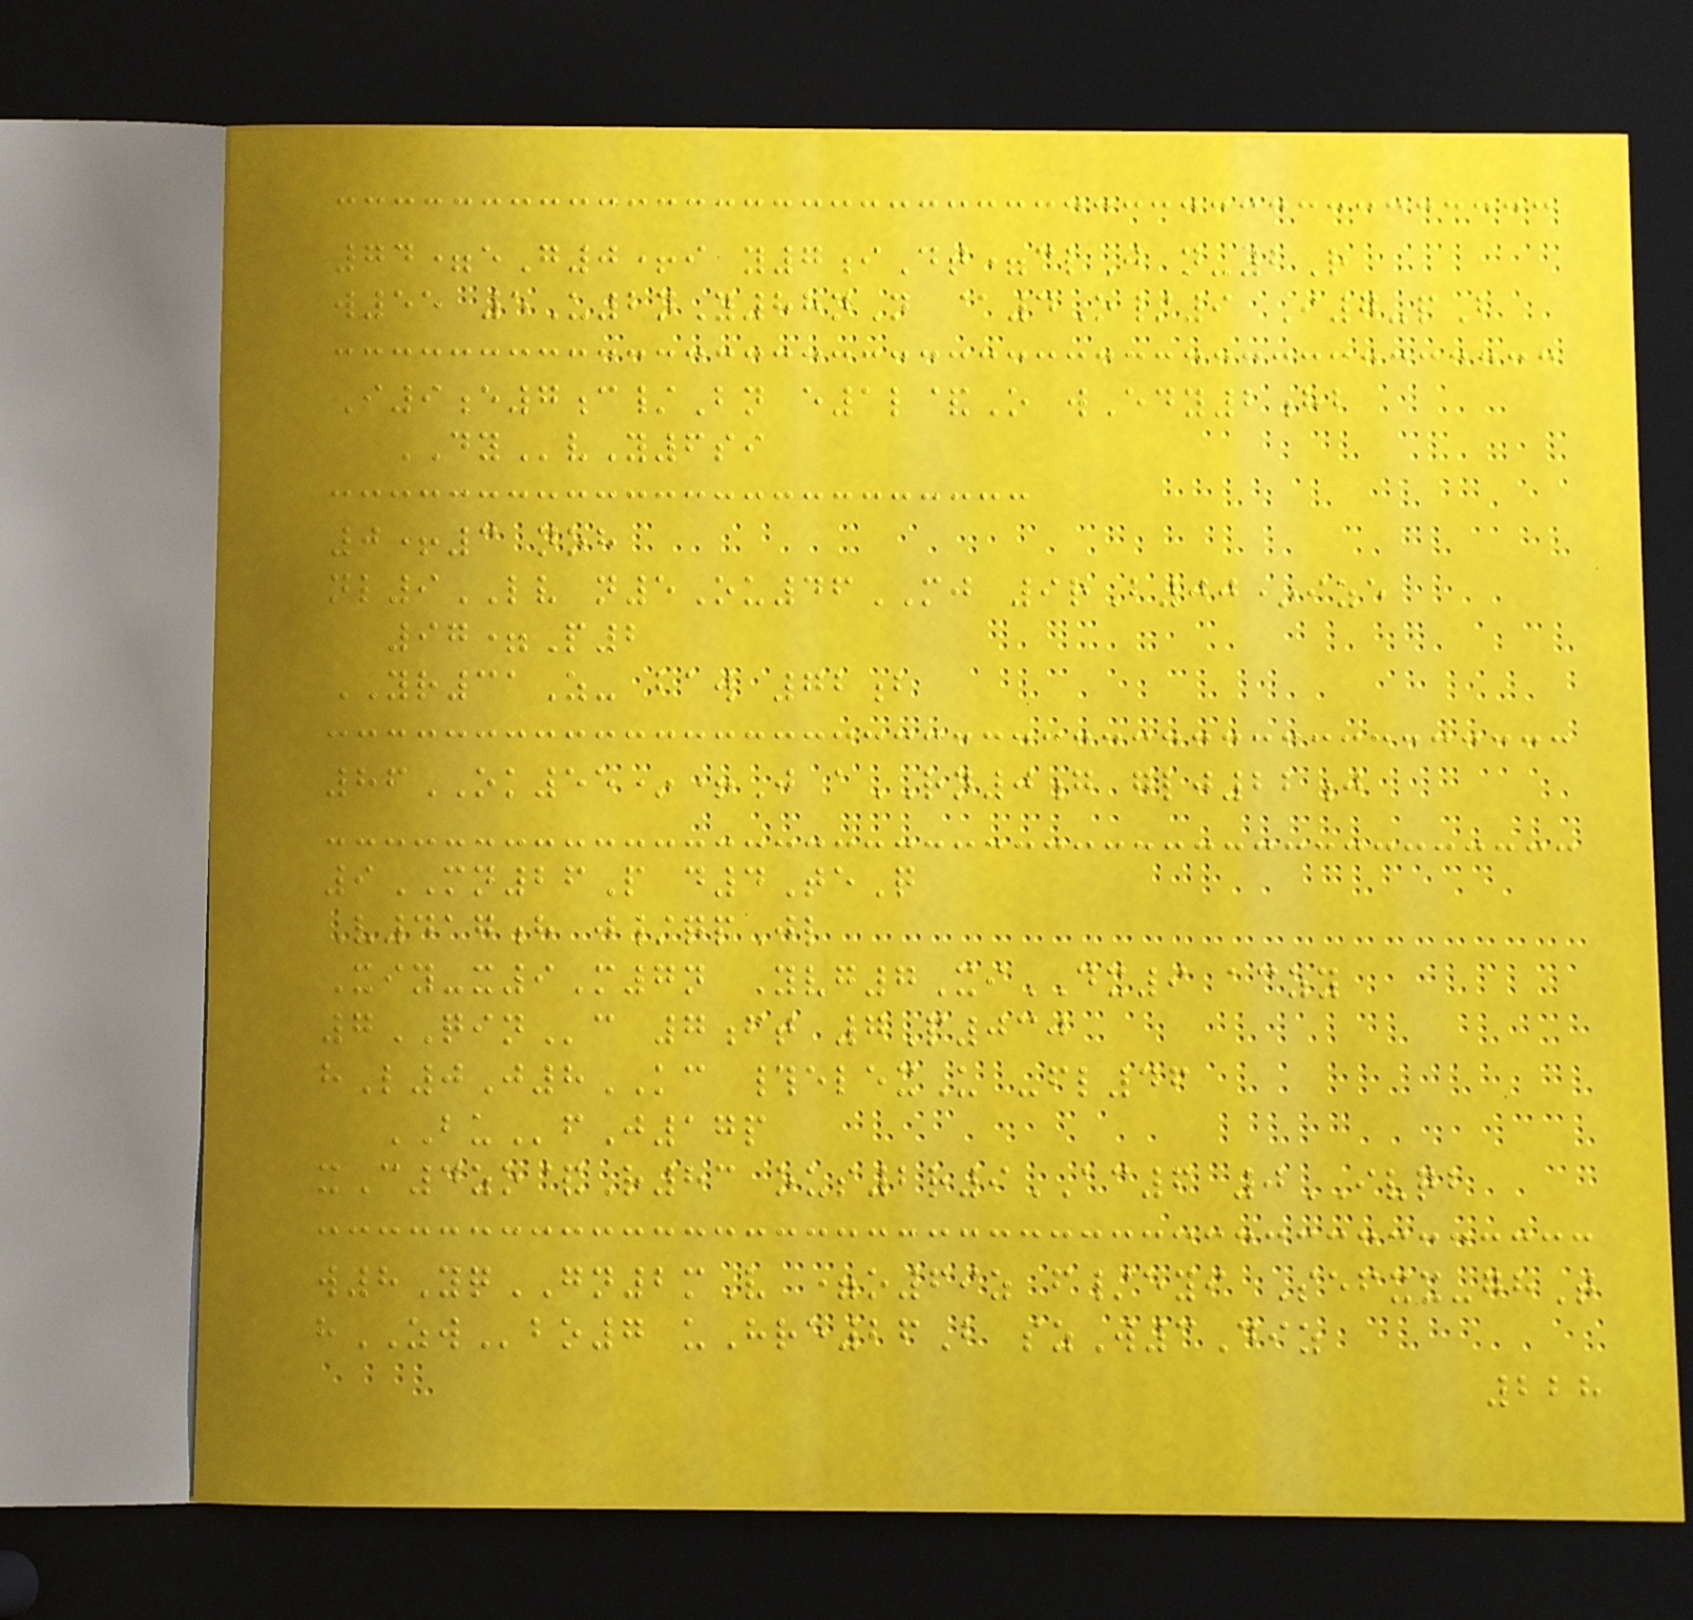74=eG0+i y7iDt=clJ n-2R
w55 5U2nY88nN @4O/9 I7-pB
I9e7c/Bn e1l&O wEdy2hb
DYvY6si
0+3 noh
nl9LV n5Ou46MJ 9rB00*ize
97=P2
YR31Z- baw 72b
86OK55*+J aRN0g glj22j
9MN26P d4TeQ
V417h j/qpJl
Xiy-x9M7n Yvg7XiDX9 aczy
7QINc 7ft 7P030
hL0J8KC #elexU -fl46
BUfJ17p
xC4zo&R83 ous2r9AC6 0IVQB
w8YqGN2mV =o69z f/eyi Sefxx-ghT
hZWbo7 uHre26B szW3Diz
228
